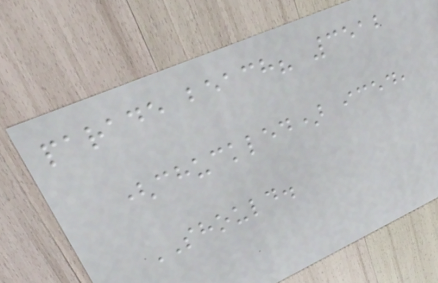parade beach? 3512
(chuckled) iced,
SHOULD.
